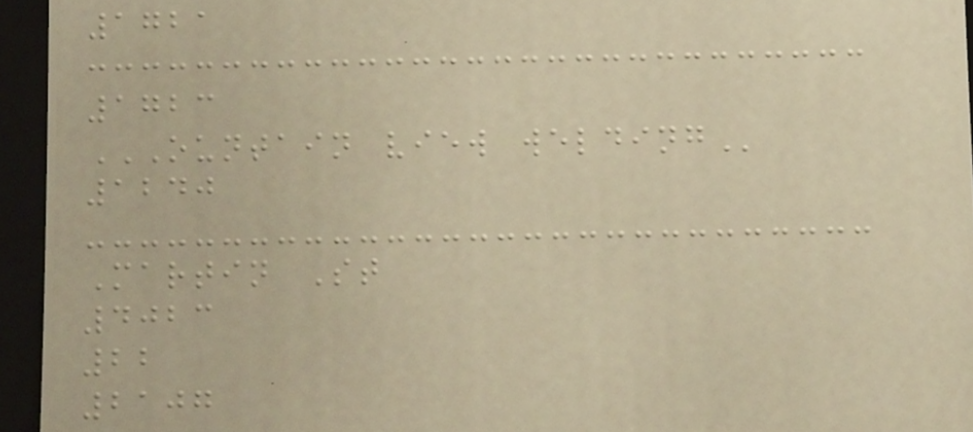1721
1723
OUNTAIN VIEW WELDING
1240
Martin St
4023
22
2107
